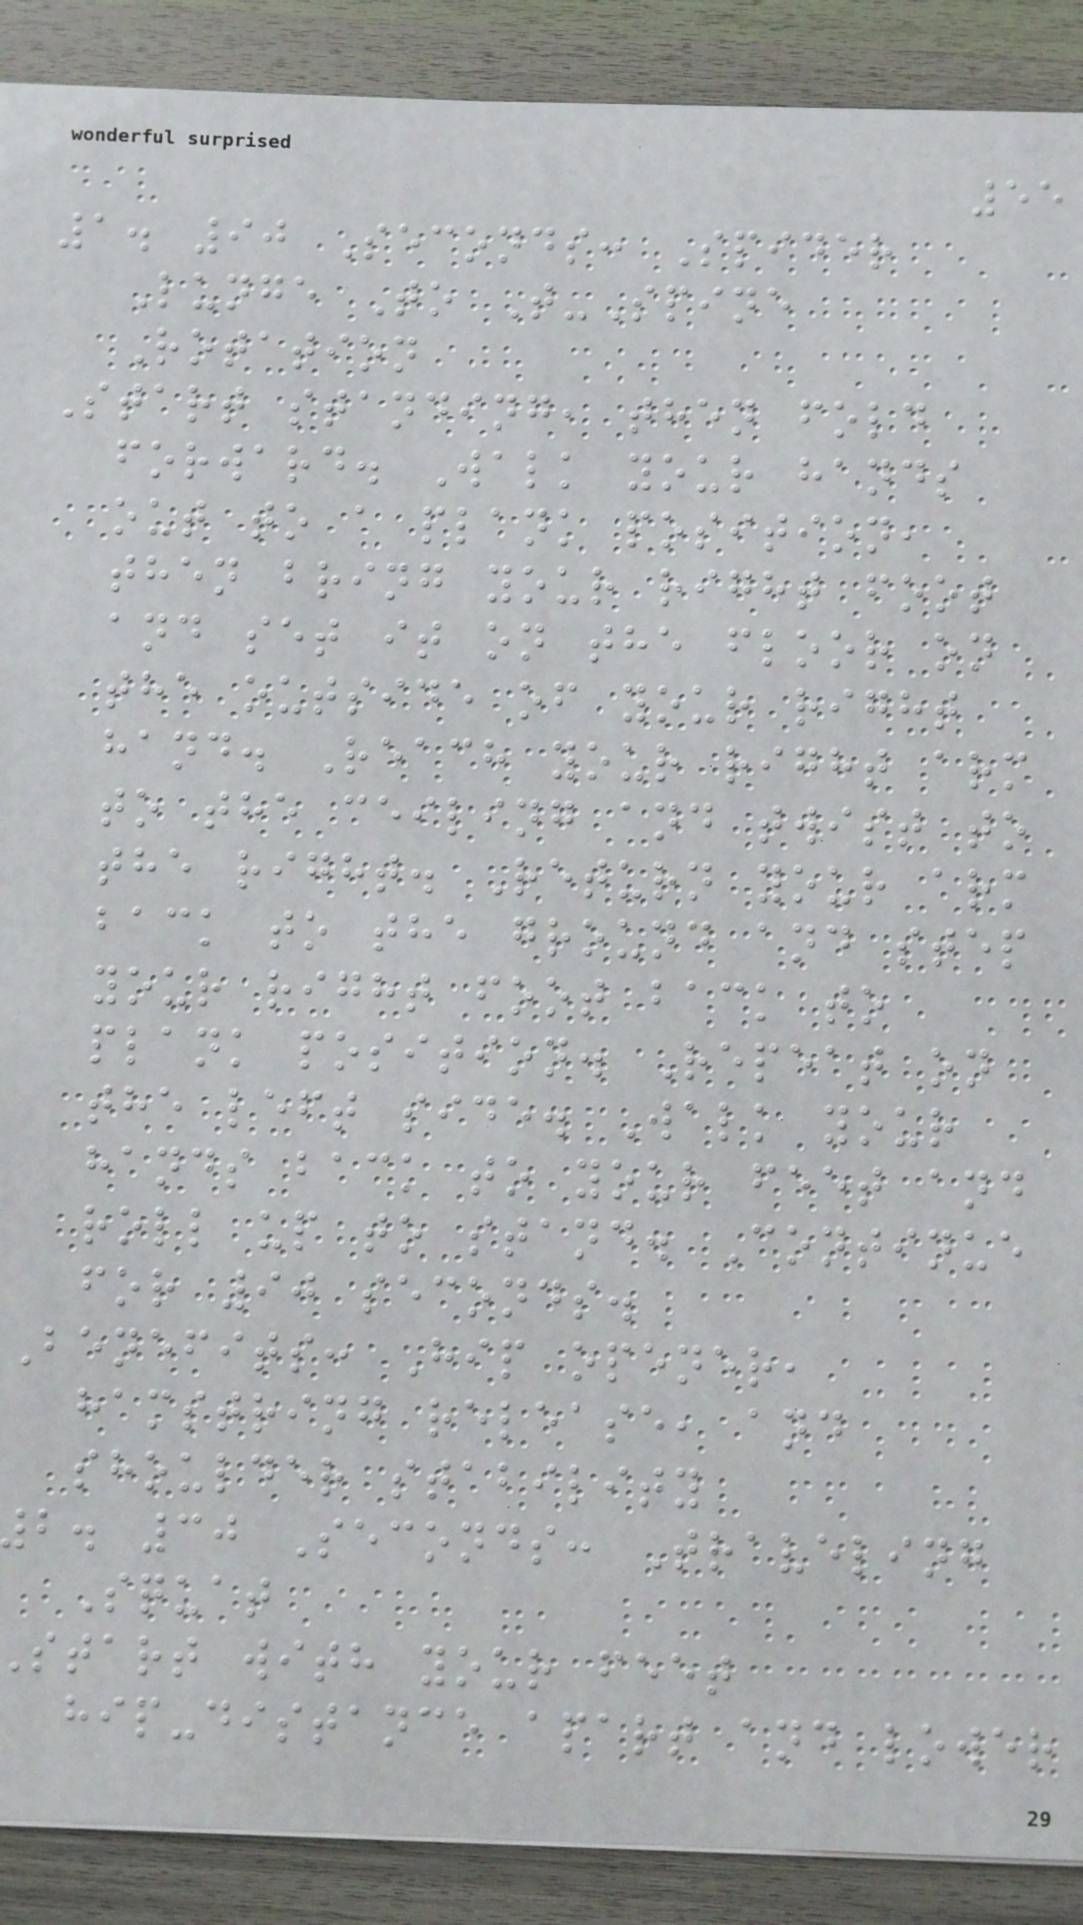55
1. 90 Seconds: Spider
Lunge To T-Spine
Rotation
Start standing, then fold
forward. Walk your hands
out to a plank position,
then bring your right foot
and set it on the floor on
the outside of your right
hand. Reach your right arm
to the ceiling and twist to
the right. Return your arm
back to the ground and step
your right foot back to
plank position. Repeat on
the left side. Walk your
hands back to your feet and
roll up to stand. Continue
for 90 seconds.
Benefits: Hip opener,
hamstring release, and
shoulder stability
b. 30 Seconds: Traveling
Squat
start with your feet
hip-distance apart and lower
